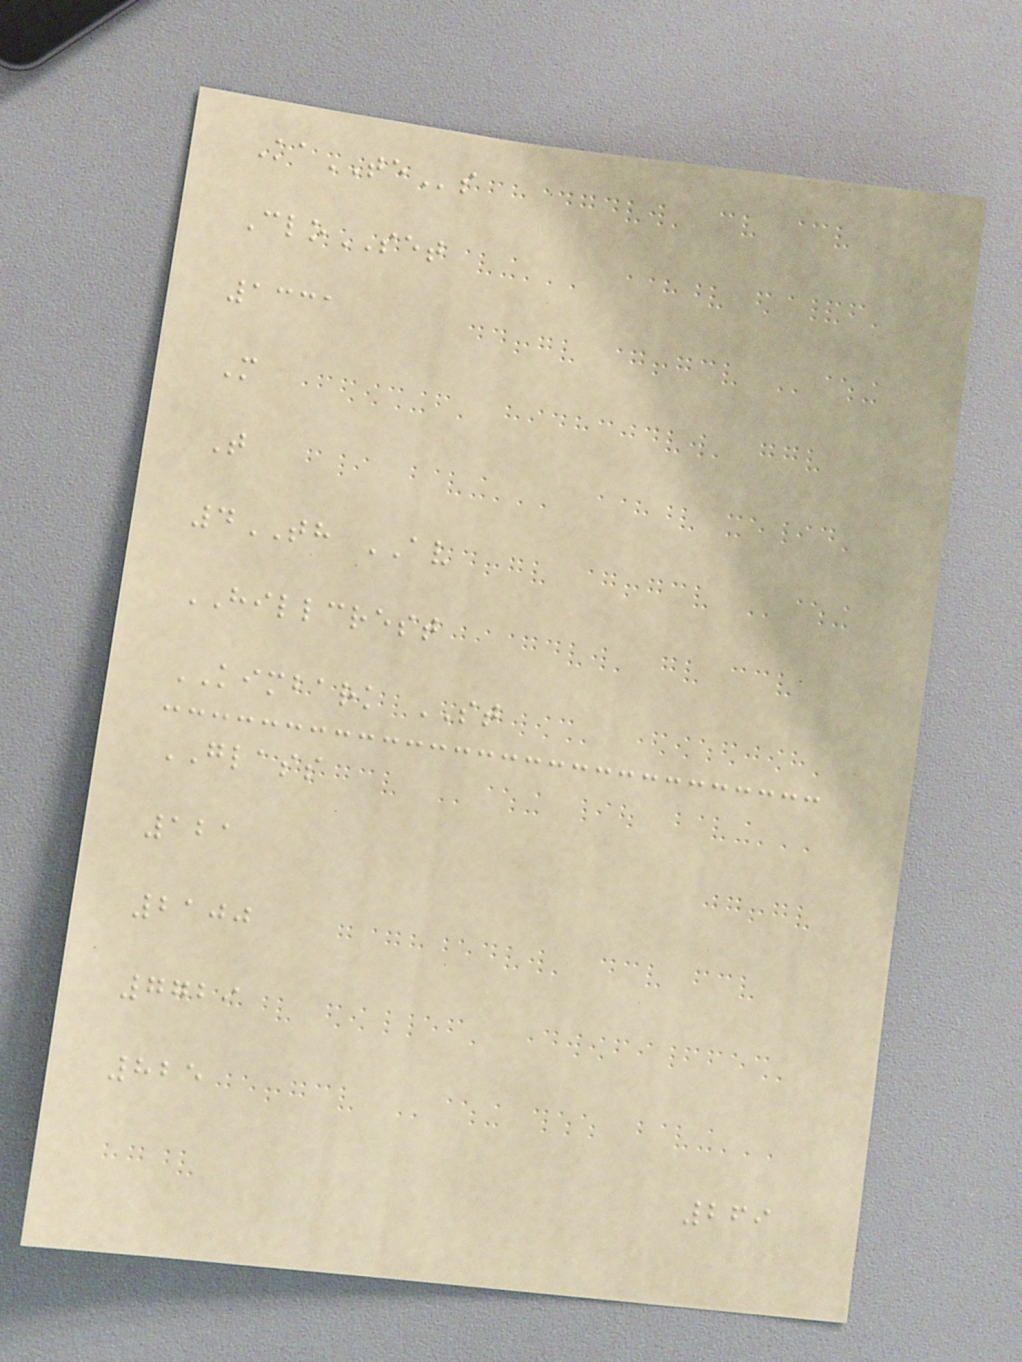KaTEs
CloSET
1331
M
T
4TH AV
HILLCREST
KIMBARK ST
GLASS
121
2100
7729
825
269
